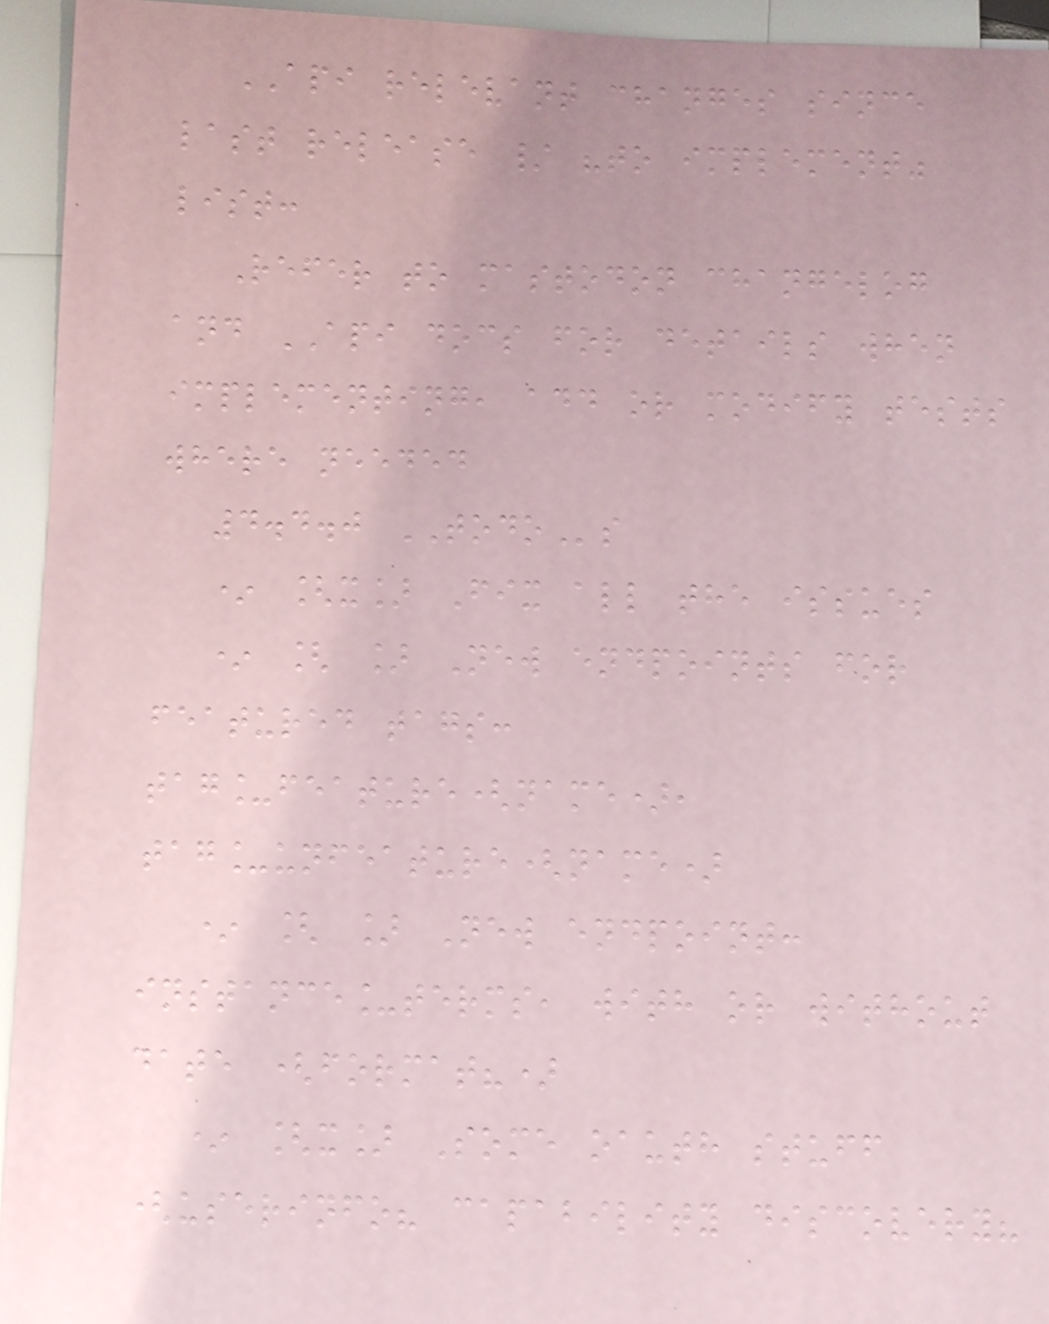API relevant changes since
last release / "to implement"
list:
Refer to mastodon changelog
and API docs for details when
implementing, add or modify tests
where needed
4.4.0 TODOs
* [x] Fix all the issues
* [ ] New endpoints for
featured tags:
tag_feature(name),
tag_unfeature(name)
* [ ] New endpoint:
instance_terms, with or without
date (format?)
* [x] Some oauth stuff
(userinfo? capability discovery?
